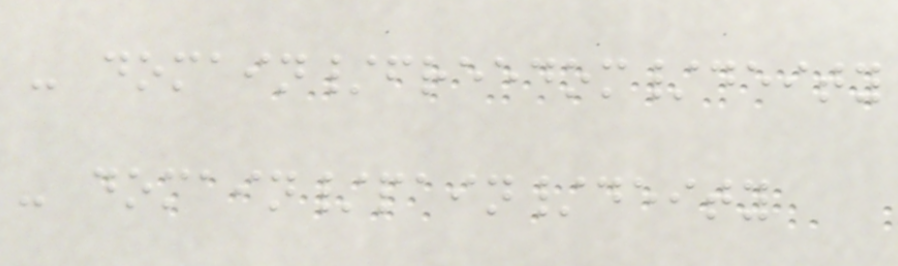- domain/freedom/deity
- domain/pain/deity
